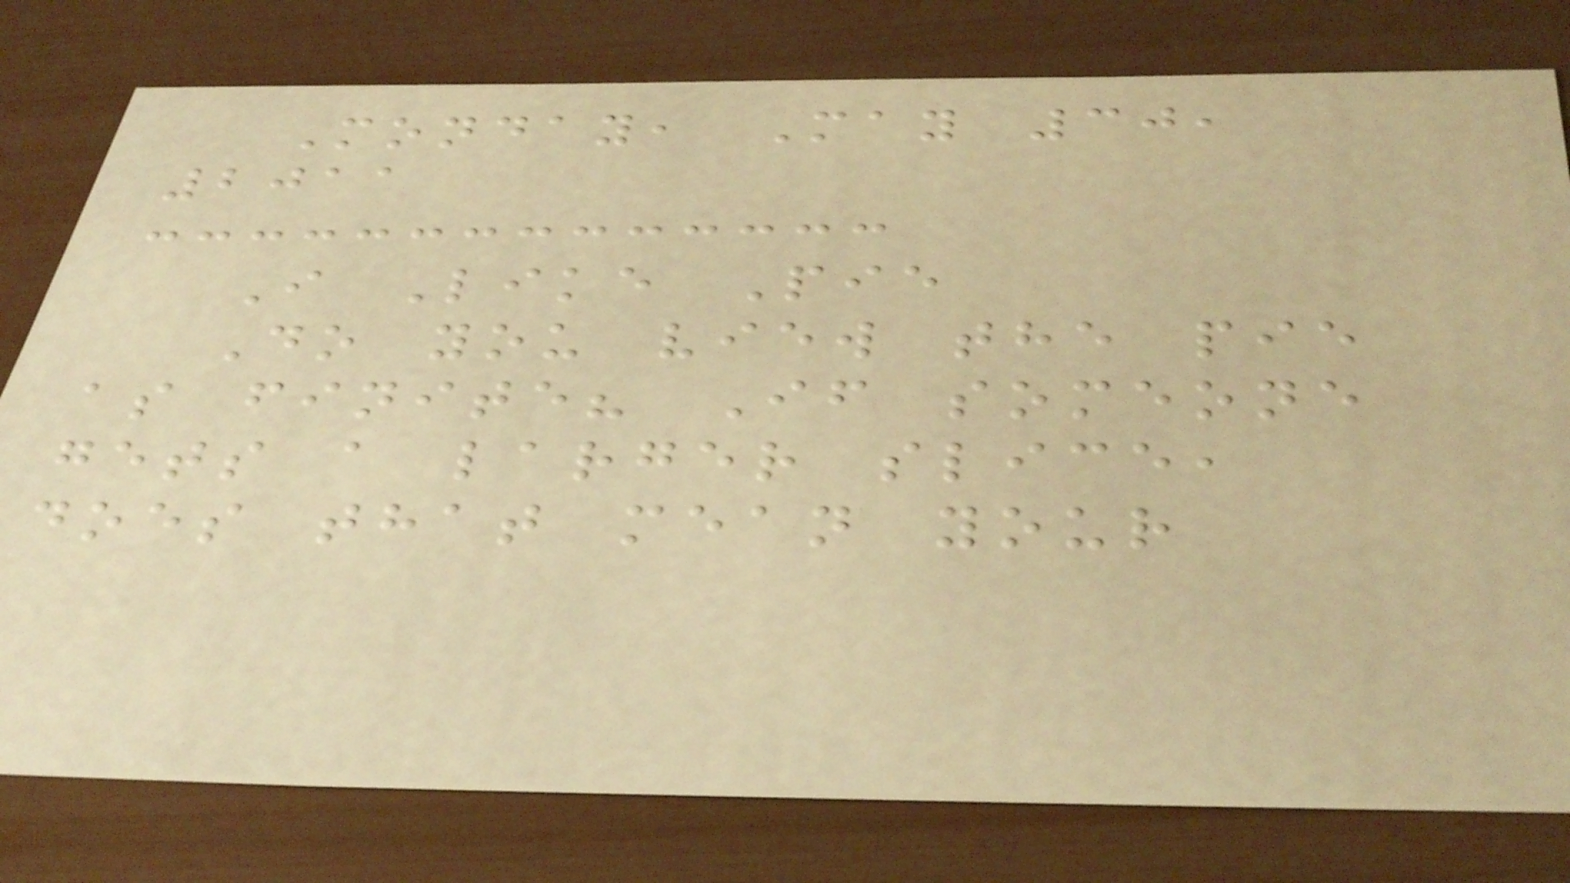Monday, May 30,
2011
I Like Pie
Do you view the pie
as finite? If someone
gets a larger slice,
does that mean your
